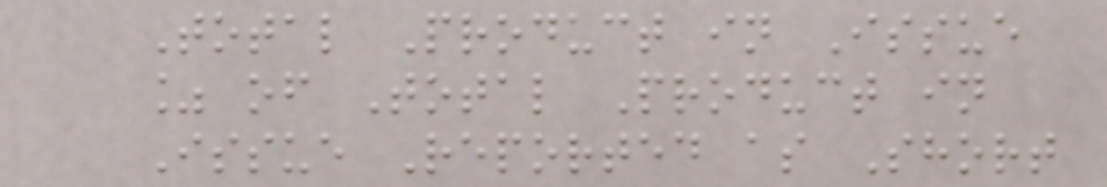Total Product in Issue
% of Total Product in
Issue Reported as Short
